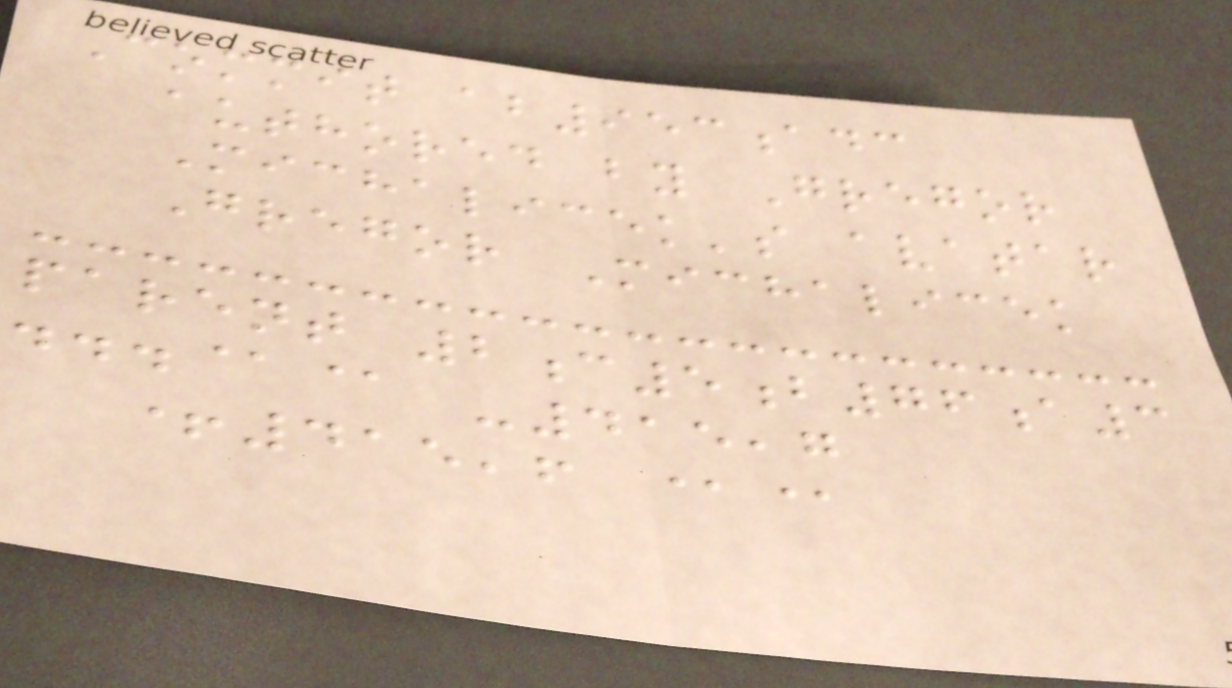Commit ab953adc
authored by Gregor
Michalicek's avatar
Gregor Michalicek
parent 2c5b76a3
...@@ -415,7
+415,6 @@
